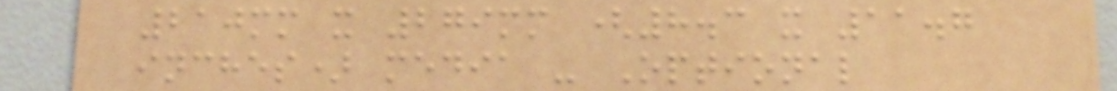210mm x 279mm (8.3 x 11.7
inches) media - Optional
